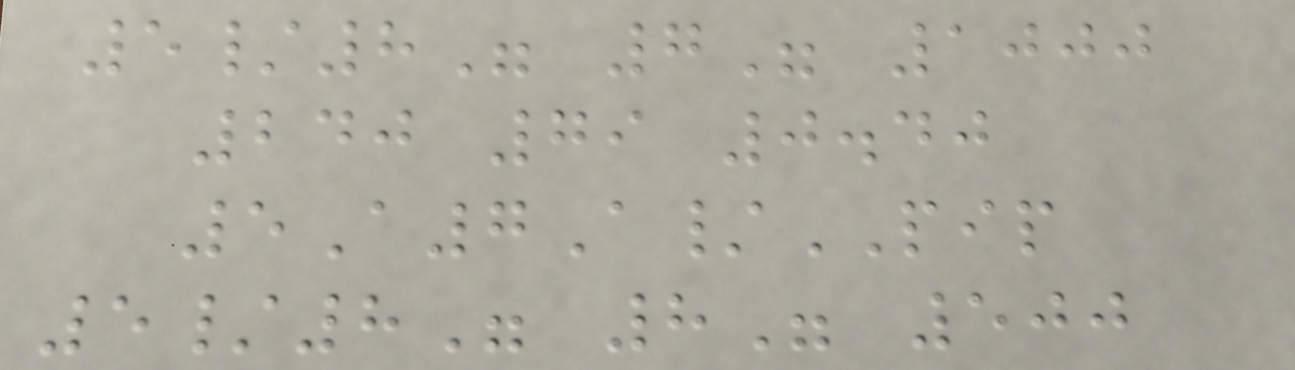5/8" 7" 1000
240 79 0.40
5A7A/PIP
5/8" 8" 500
